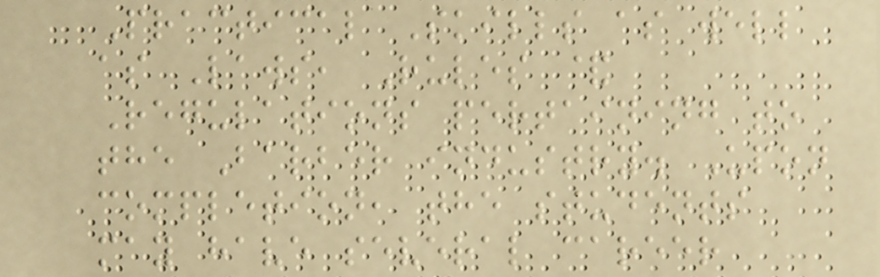Practical Skills as well
as Laws, Rules &
Regulations pertaining to
the Barber industry. Upon
completion, the students
may have several career
